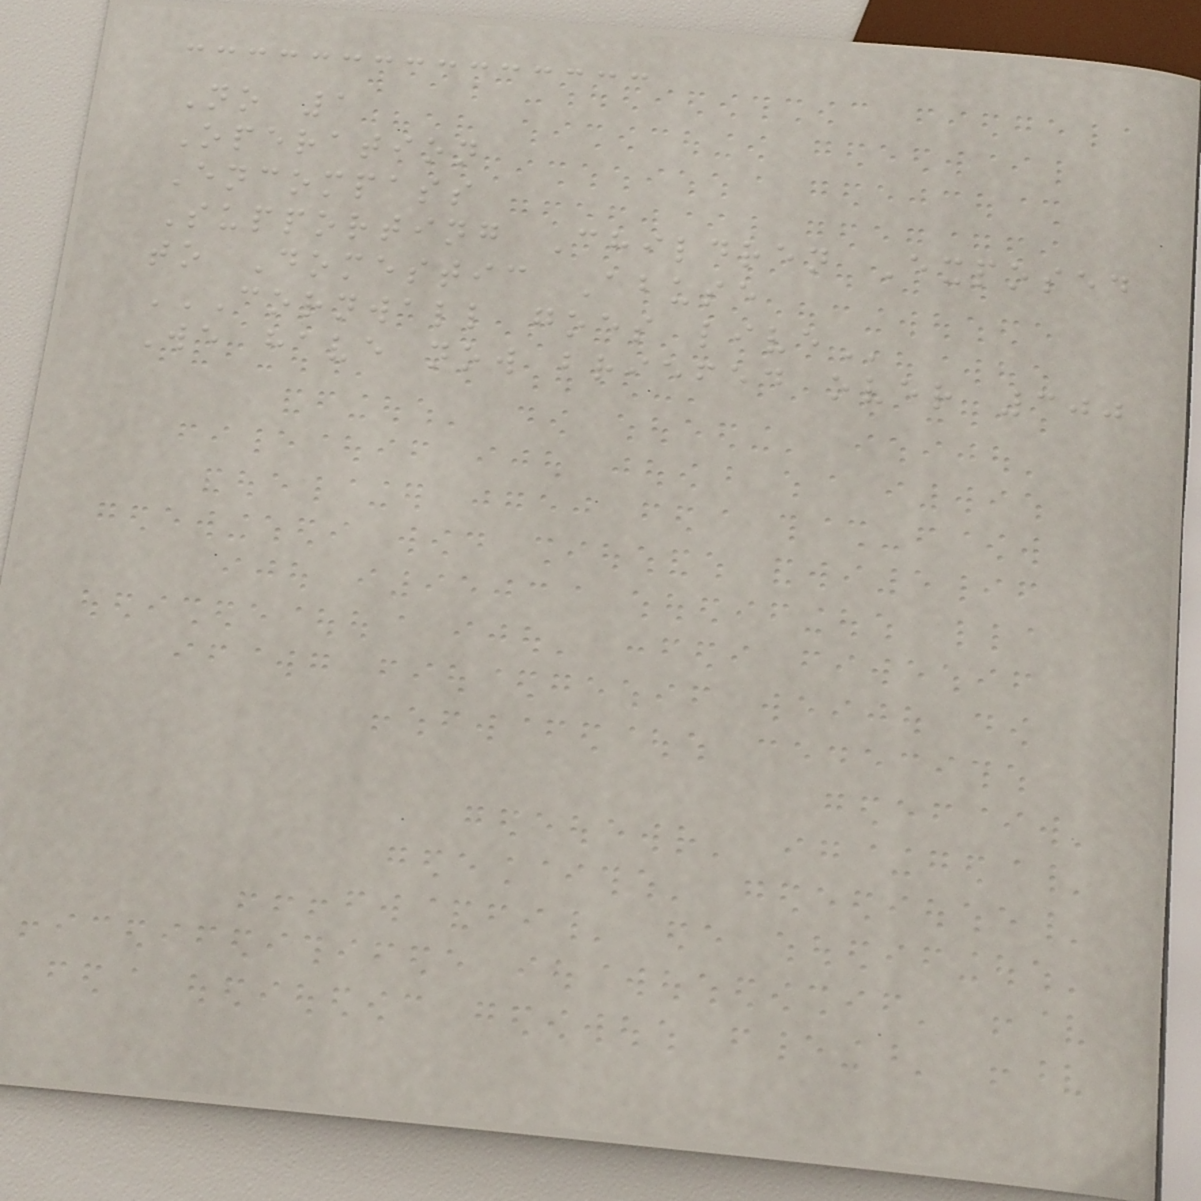No 1
Operation
Encompass
Supporting Children Exposed
to Domestic Abuse
CORNWALL GOES LIVE
We have now briefed over 300
